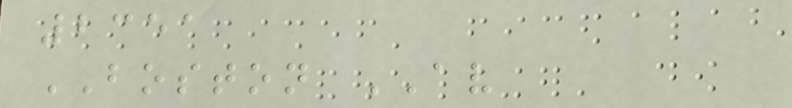2351
BOSTON AV
